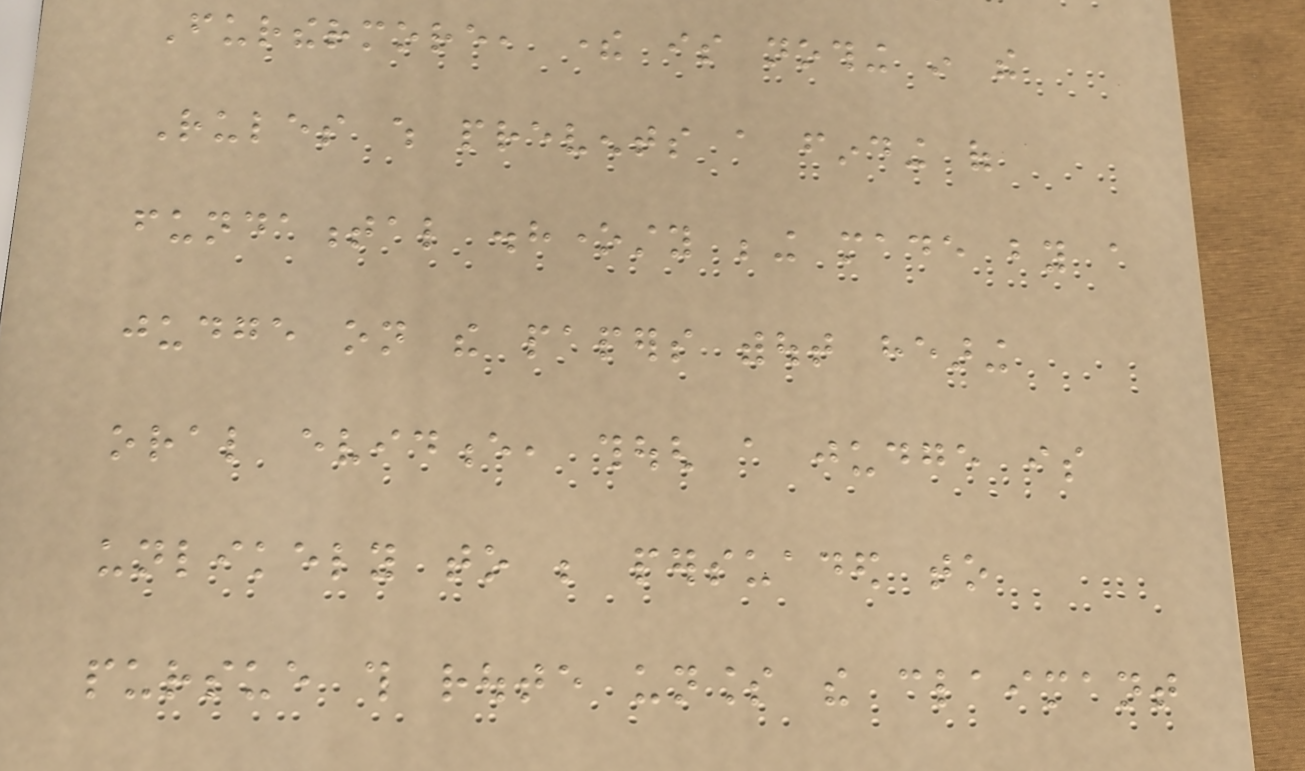Furthermore, there is nothing in the
Rules which prevents a finding of
fundamental dishonesty being made by a
judge on the papers without hearing
oral evidence, though a judge is
unlikely to be persuaded to
pursue this route unless the claimant
